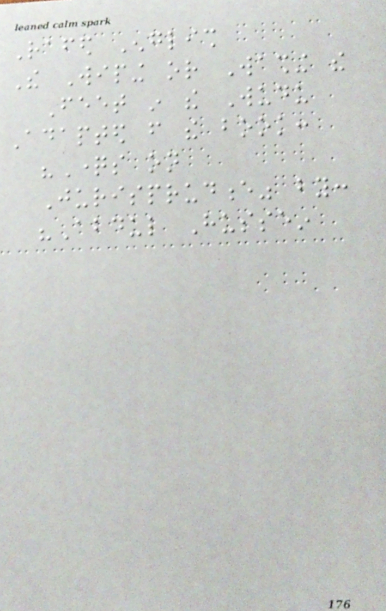Rafed English
The Wiping or Washing the
Feet in the Wudu
Adapted from the book:
"Questions on
Jurisprudence" by:
"Abdul Hussein
